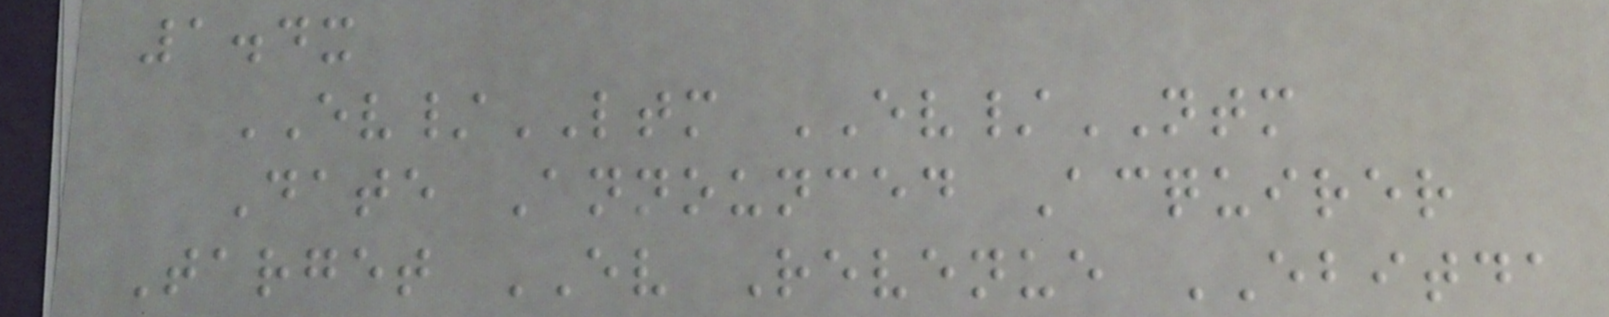1.4x
EV/LTM EV/NTM
Date Announced Acquirer
Target EV Revenue EBITDA
